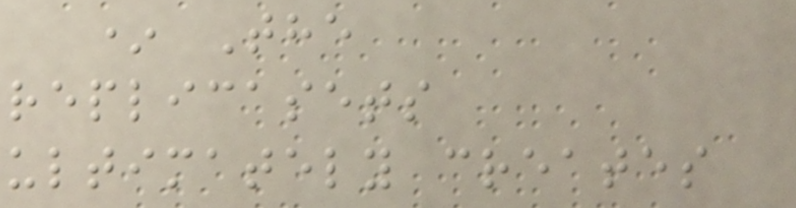* The
replicasets
ultimately creates
